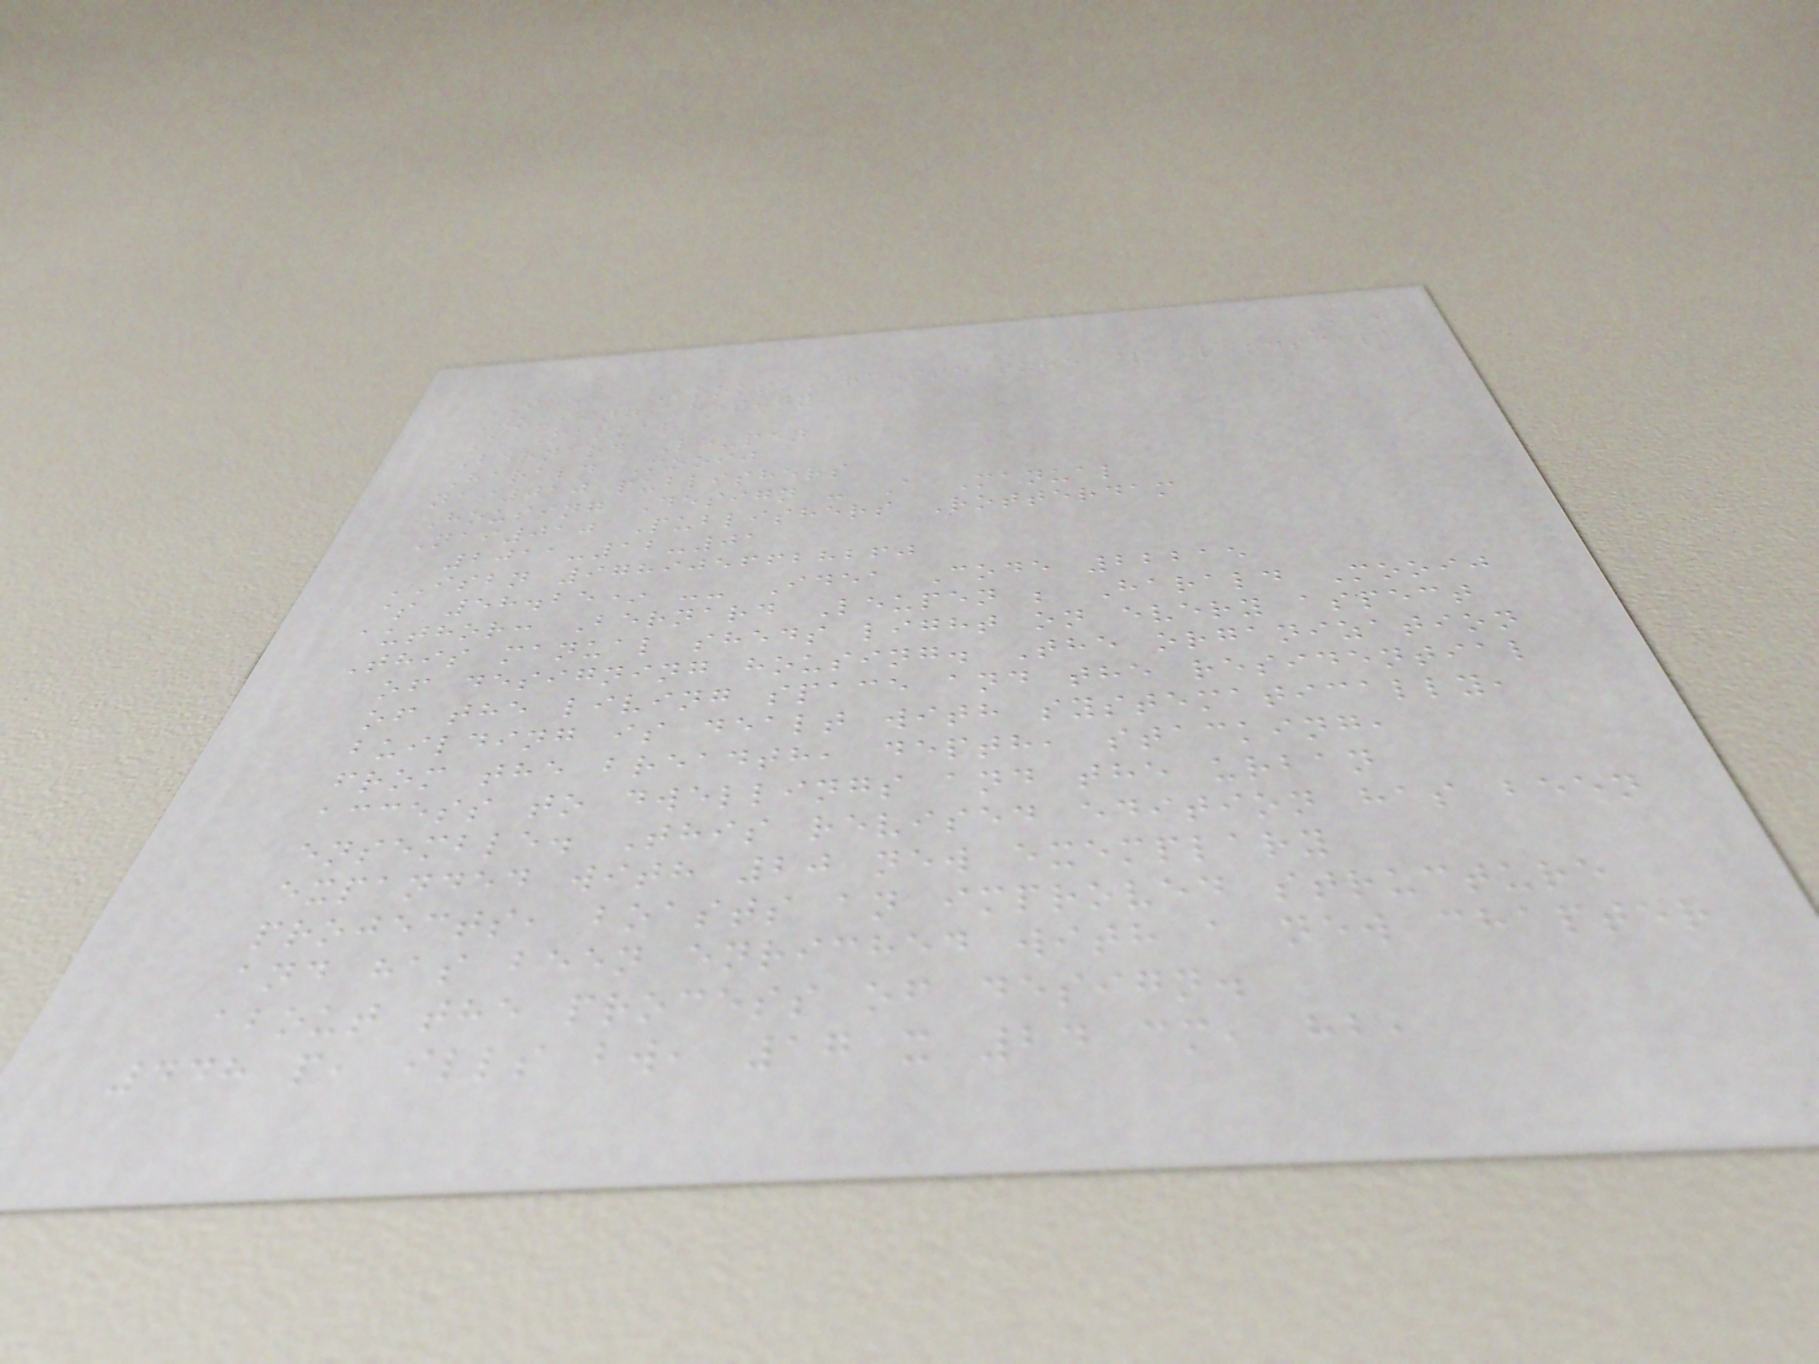164
IDEA BOOKS Architecture & Landscape
Housing Design
A Manual
Bernard Leupen
Harald Mooij
nai010 publishers
Housing Design - A Manual
Nai010 Publishers Rotterdam
2011-12-01
ISBN 9789056628260
$ 58.25* -- Idea Code 22215
author: Bernard Leupen ; Harald Mooij
This manual sheds light on every aspect
of designing housing. The organization
of the living space and the residential
building is dealt with systematically,
from the breadth, depth, stacking,
access to dwellings and the urban
ensemble. This revised edition has been
expanded with 20 new exemplary
projects, boasts an improved structure
and has been enriched with a new chapter
about the process of design.
448 p, ills bw, 17 x 24 cm, hb,
